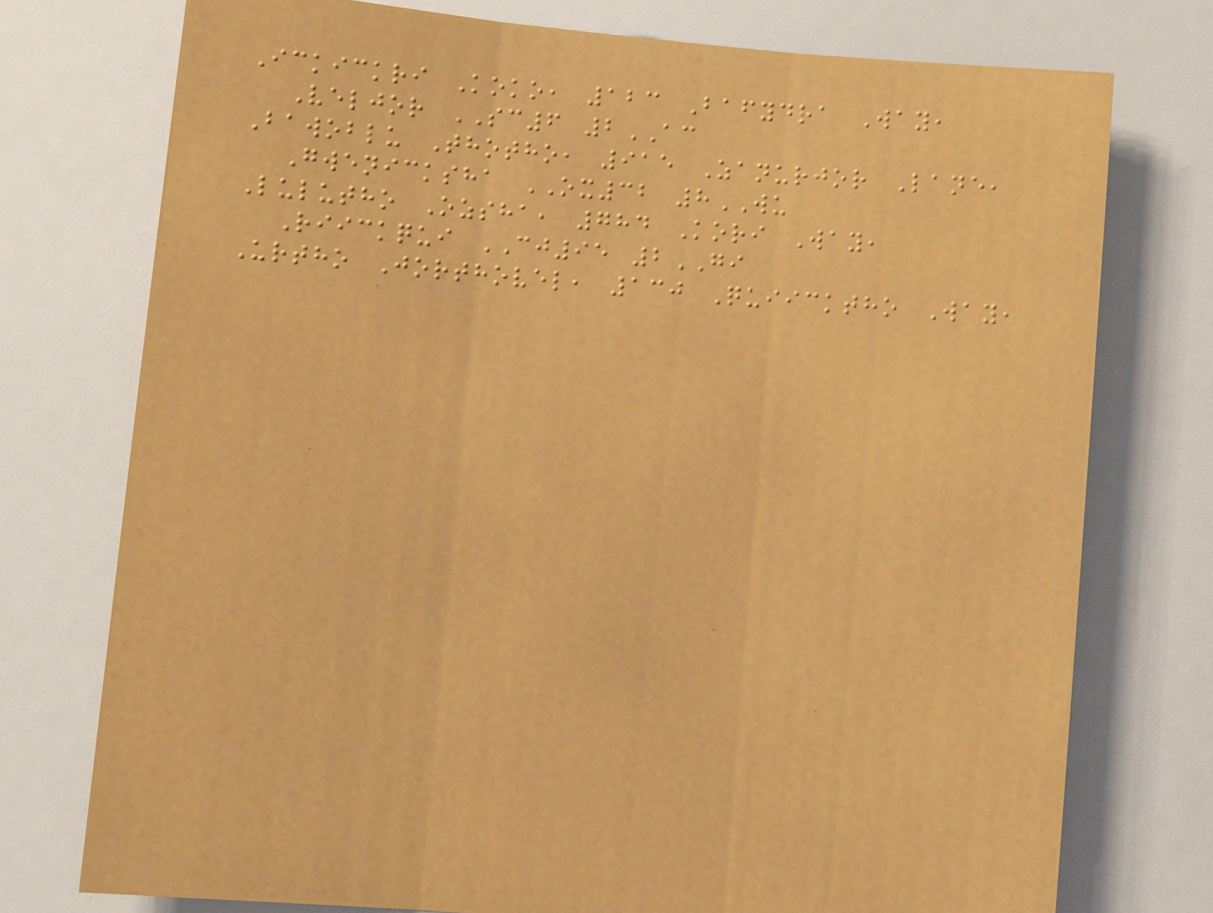Ickickri Koko, 123 Bafydra Way,
Veljor SC6 2AC
Bawoblu Thotho, 915 Zanurjor Lane,
Gwenicksha OX32 8WU
Lulutho Ozsha, 784 Kori Way,
Riickqui CJ95 2GI
Urtho Jorthovel, 130 Quiicktho Way,
